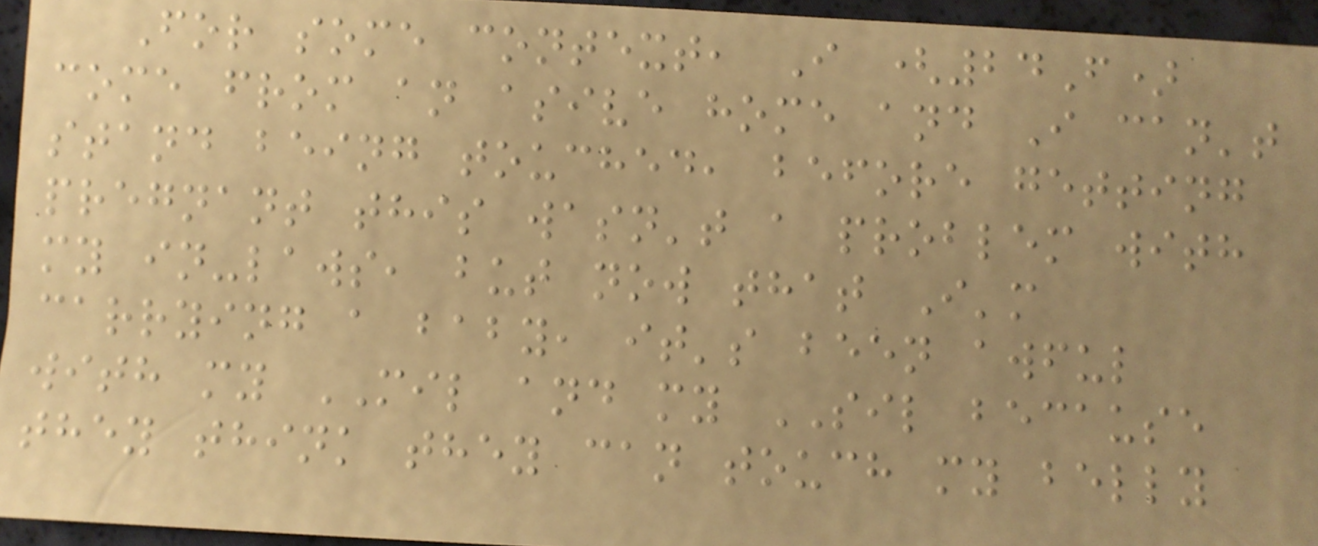For some context, I (24F)
come from an asive home and I can't
stand being touched, before getting
pregnant this wasn't a problem with
my in-laws, but now that I'm
carrying a baby, it's been awful
with my MIL and my SIL because
they think they can touch my belly
